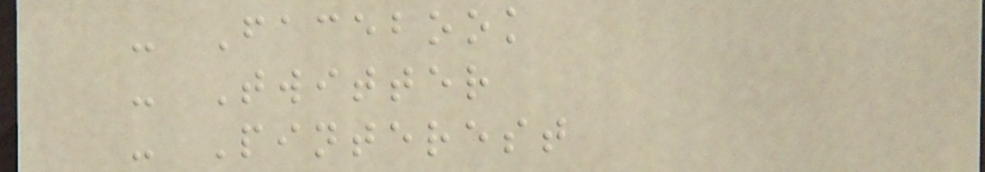- Facebook
- Twitter
- Pinterest
